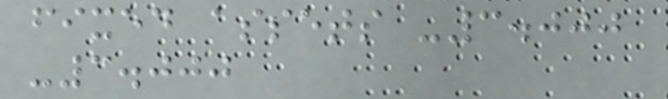fixed assets -3.000
-3.000
